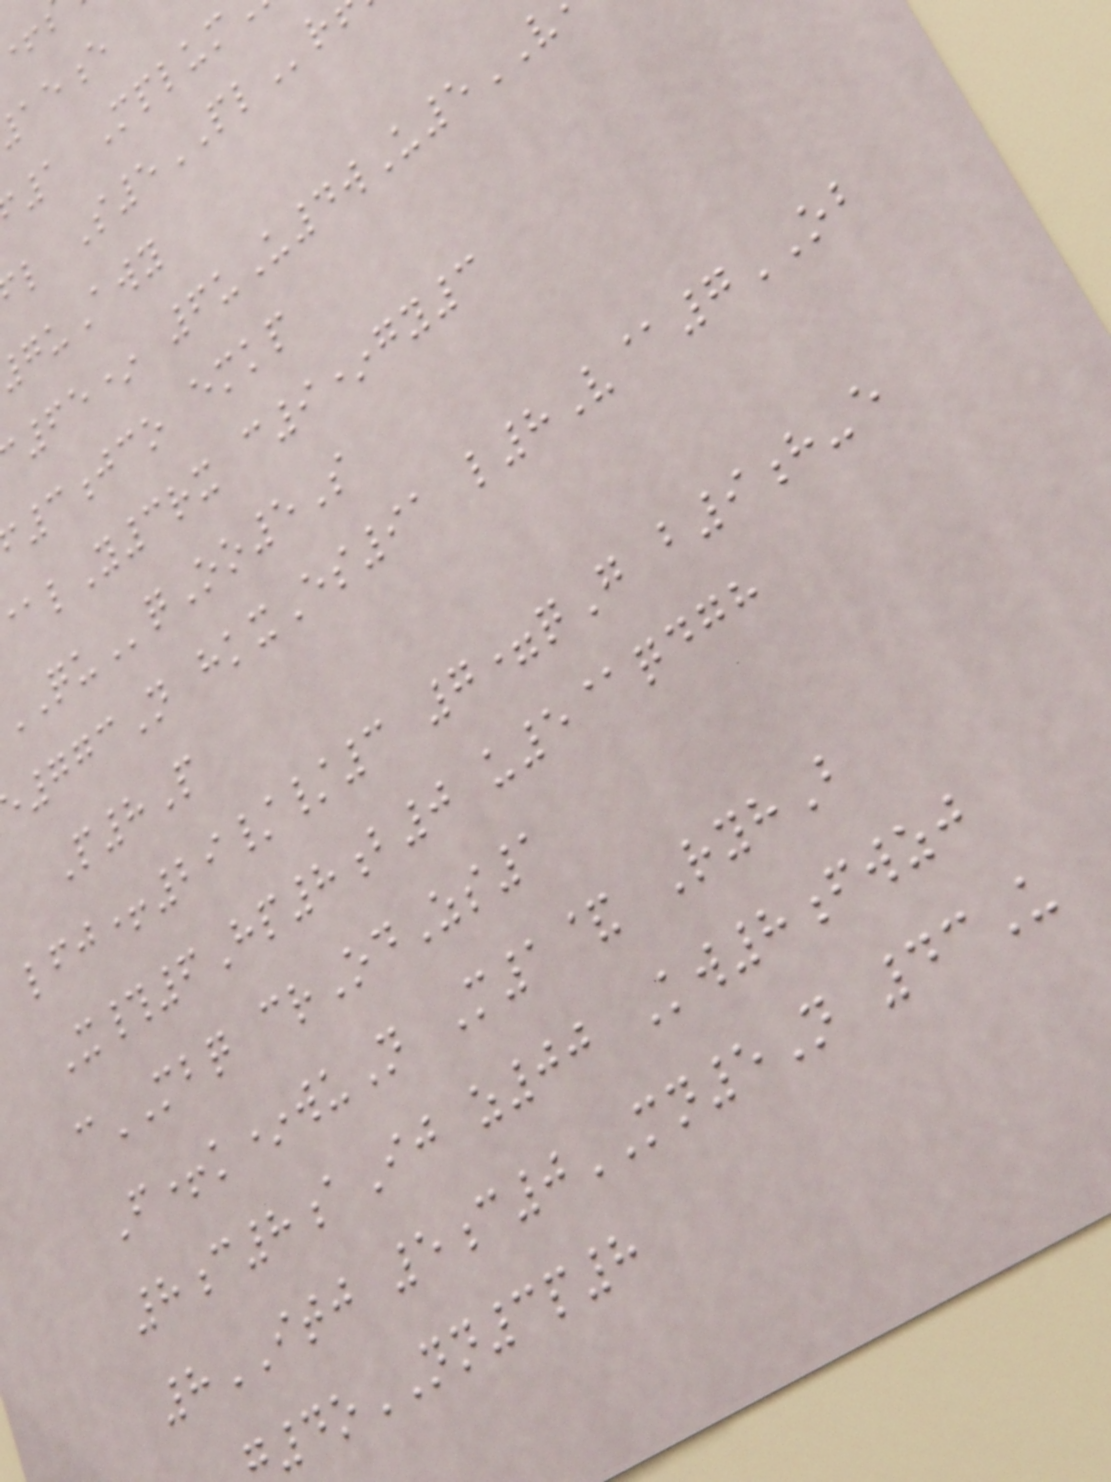1 Mplum
l S5PLr
uAwy
65* 6uU4wU5
3jco emkp
lY3rx c9*gy3
qOo5S
773N hkxEs91 l8V@7OB
P8P
lfj+29//3 7=qG b9h-e
X#6Hp8b0 u5@qdgh
cMBQ crOdZs1
F+k*wuN M1& RyhB
8c8aIj z00 Kw8fwzj
8ITJ 5c0MN5N 43U
4oNN3p8
